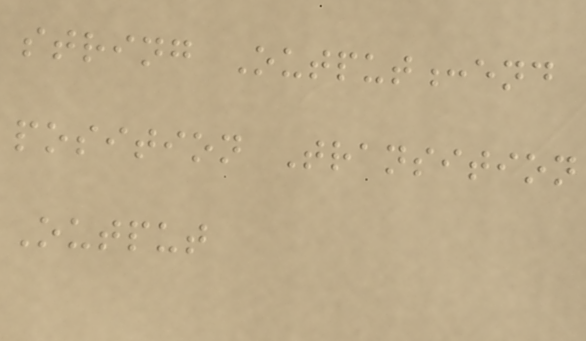string Output:end
position Transition
Output
